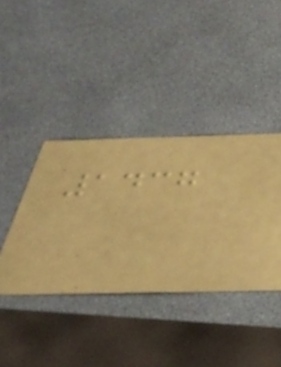1437
